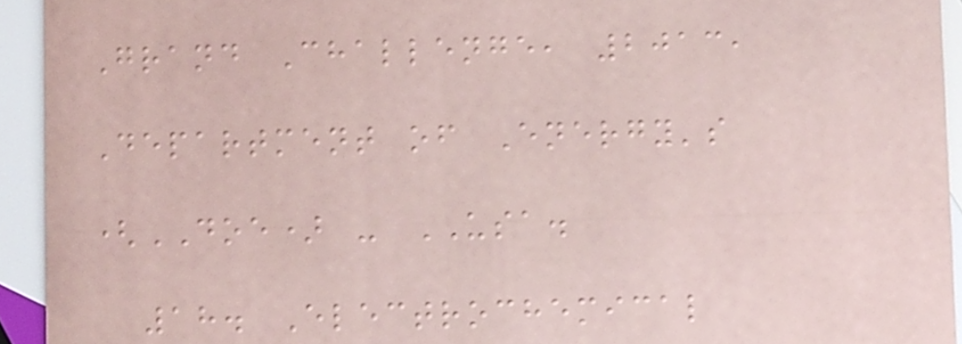Grand Challenge, 2013,
Department of Energy's
(DOE) - USA.
18. Electrochemical
